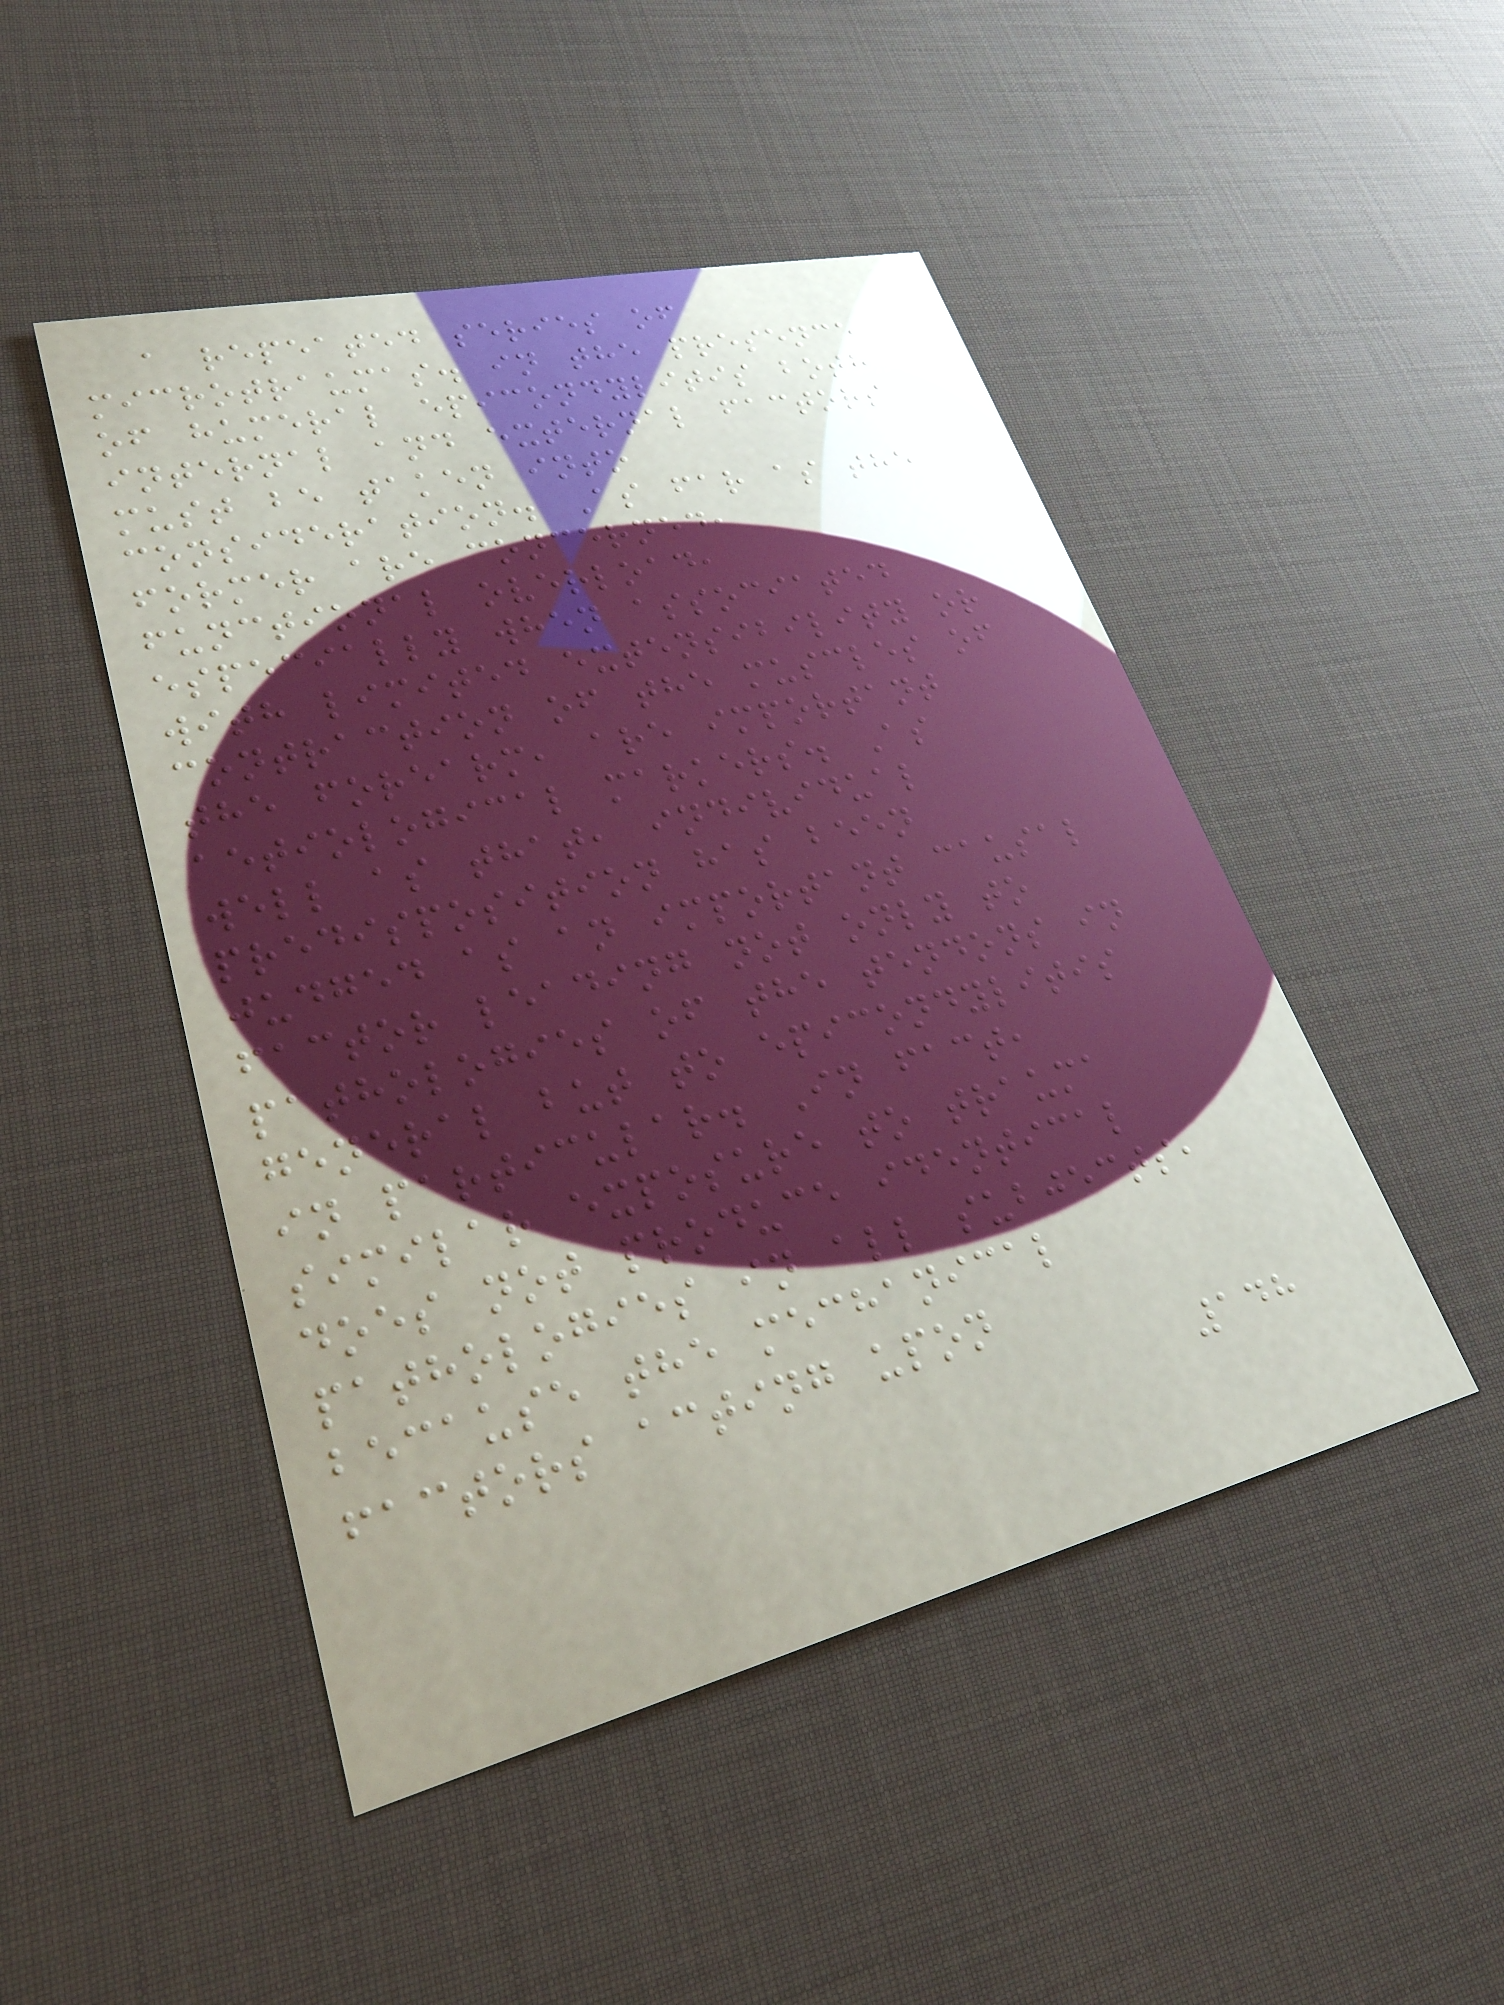a repeated series of
microtraumas. in the presence
of humeral epicondylitis both
internal and external factors
must be taken into
consideration. As far as the
former are concerned,
functional overload,
especially when associated
with limited extensibility or
contraction of the muscles of
the forearm, are important
aetiological markers. As
well as that, individual
predisposition has been
judged as an important causal
factor leading not only to
pathologies of the tendons in
general but to epicondylitis
in particular. In fact,
similar exposure to trauma
does not produce identical
pathologies in all subjects,
because the mechanical
factors acting upon
148
